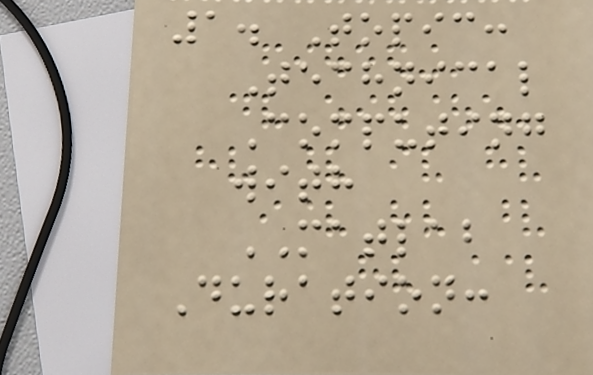1. Topic:
Technical
Computing
with
MATLAB
Duration:
